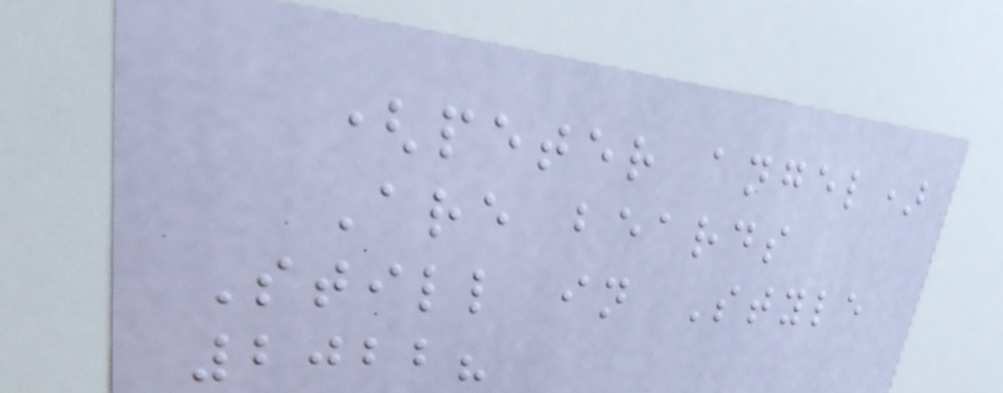(peter angel)
Are beards
Still in Style
2022?
